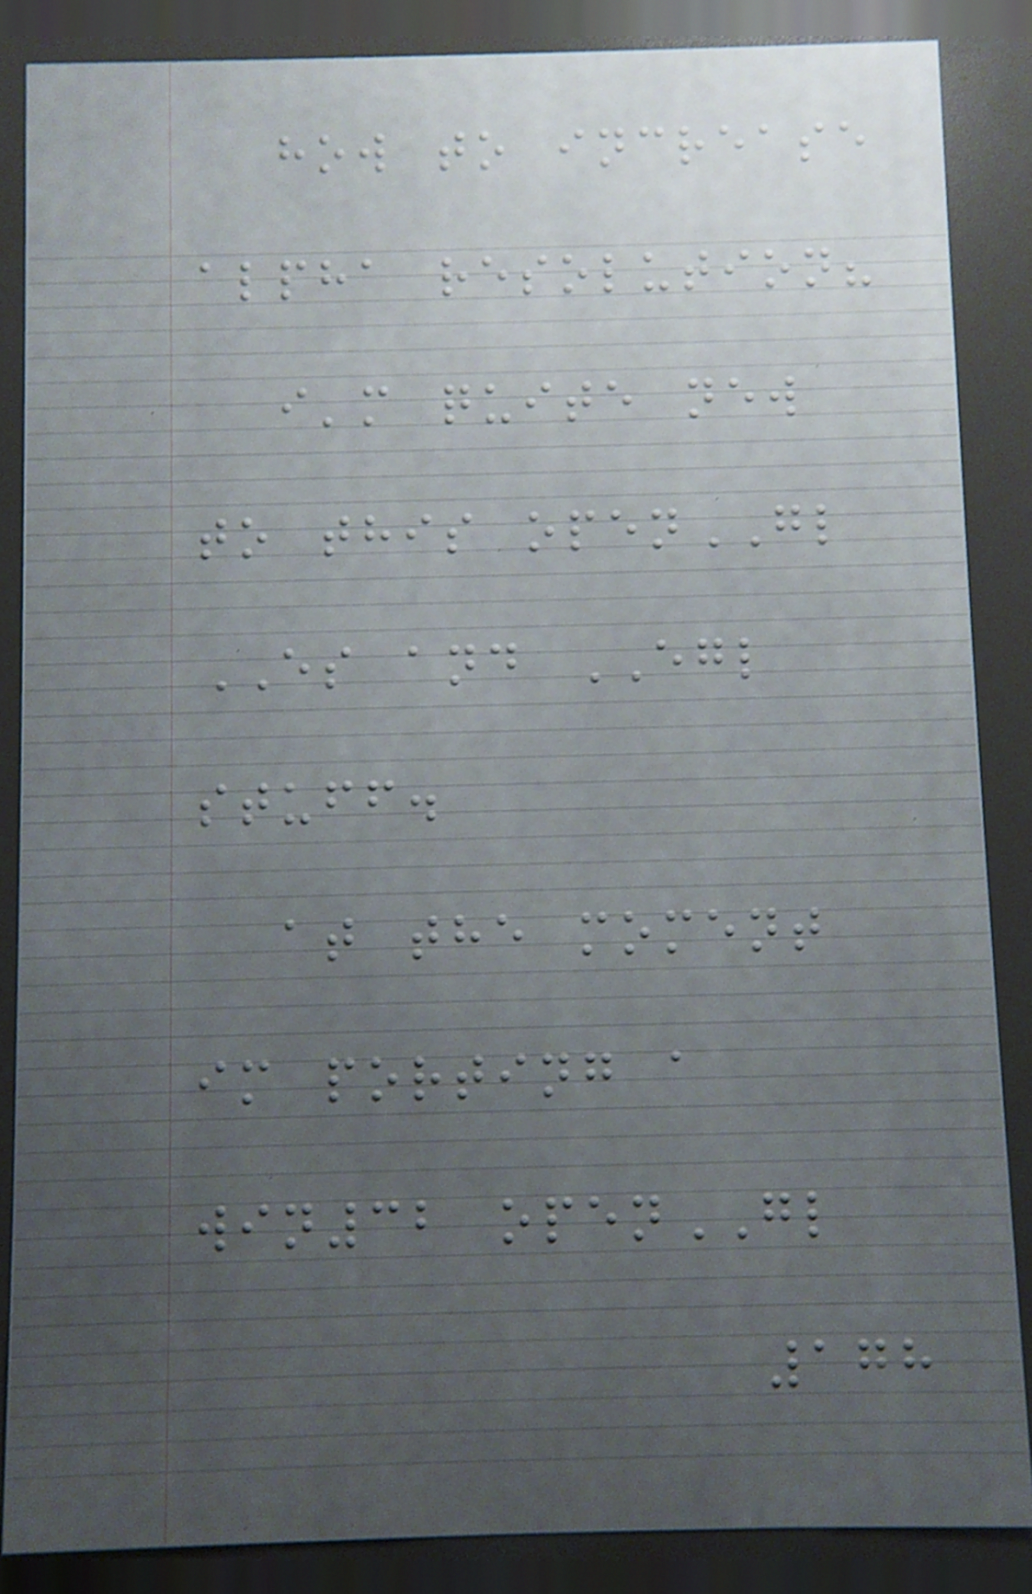how to increase
alpha resolution?
i'm quite new
to this openGL
ES and EGL
stuff.
at the moment
im porting a
win32 openGL
178
